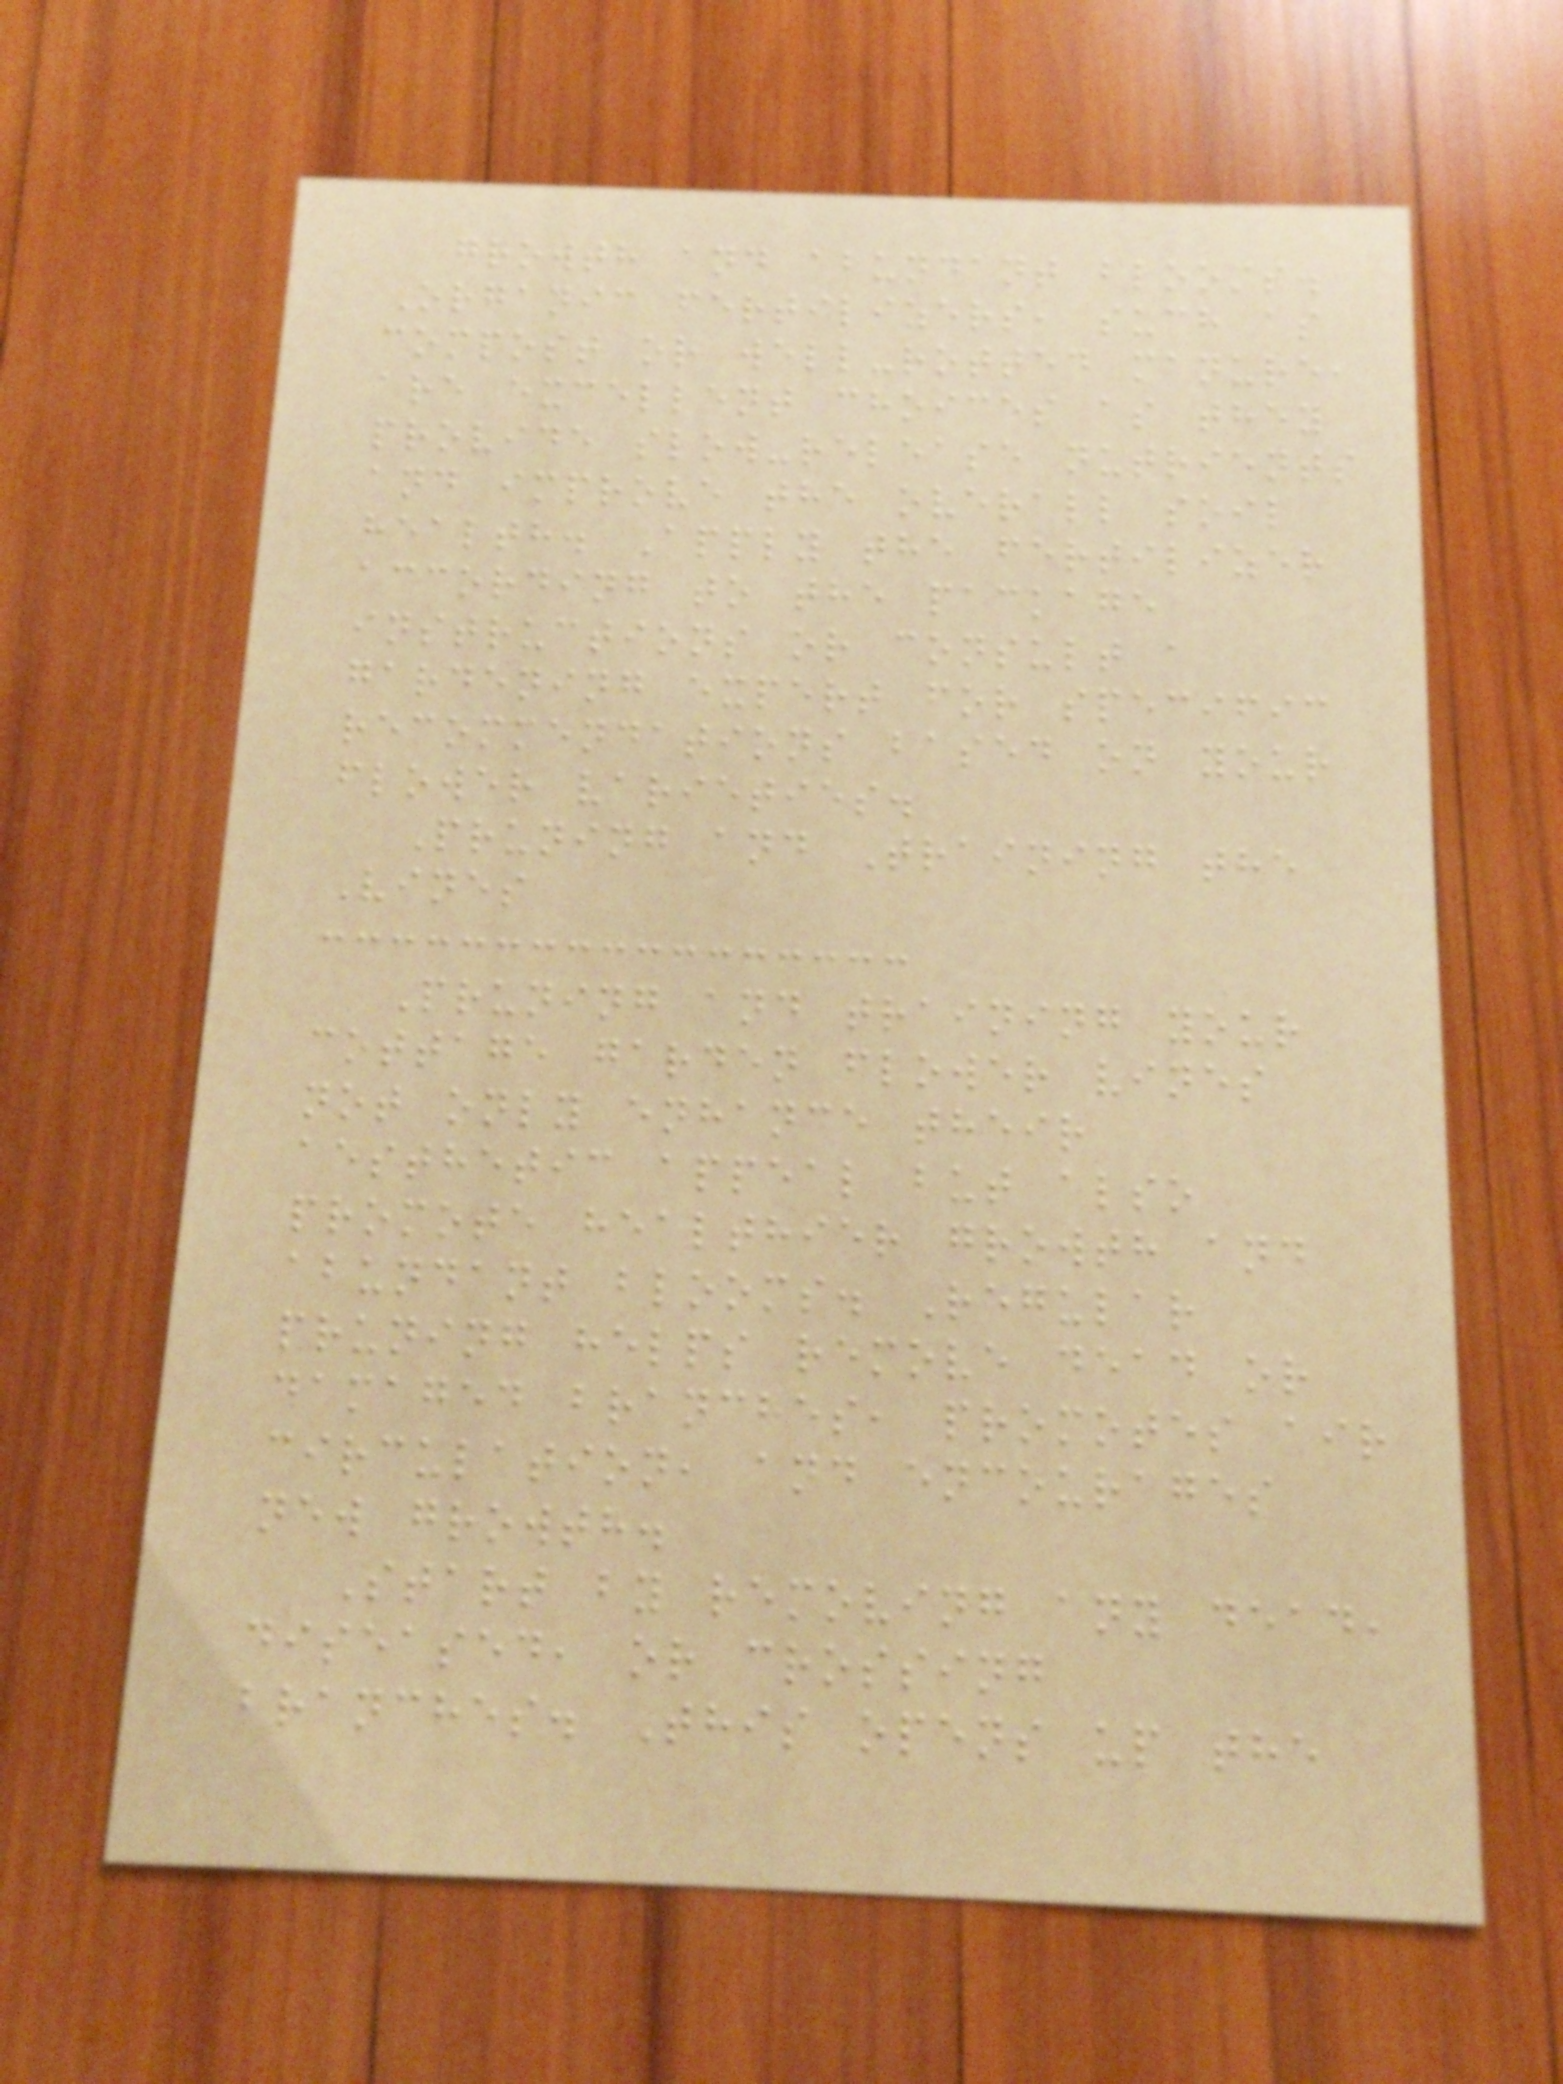growth and abundant blooms.
Organic fertilizers, such as
compost or well-rotted manure,
are excellent choices as they
provide slow-release nutrients
and improve the overall soil
health. Apply the fertilizer
according to the package
instructions or consult a
gardening expert for specific
recommendations based on your
flower varieties.
Pruning and Training the
Vines
Pruning and training your
cottage garden flower vines
not only enhance their
aesthetic appeal but also
promote healthier growth and
abundant blooms. Regular
pruning helps remove dead or
damaged branches, promotes air
circulation, and encourages
new growth.
Start by removing any dead,
diseased, or crossing
branches. This opens up the
